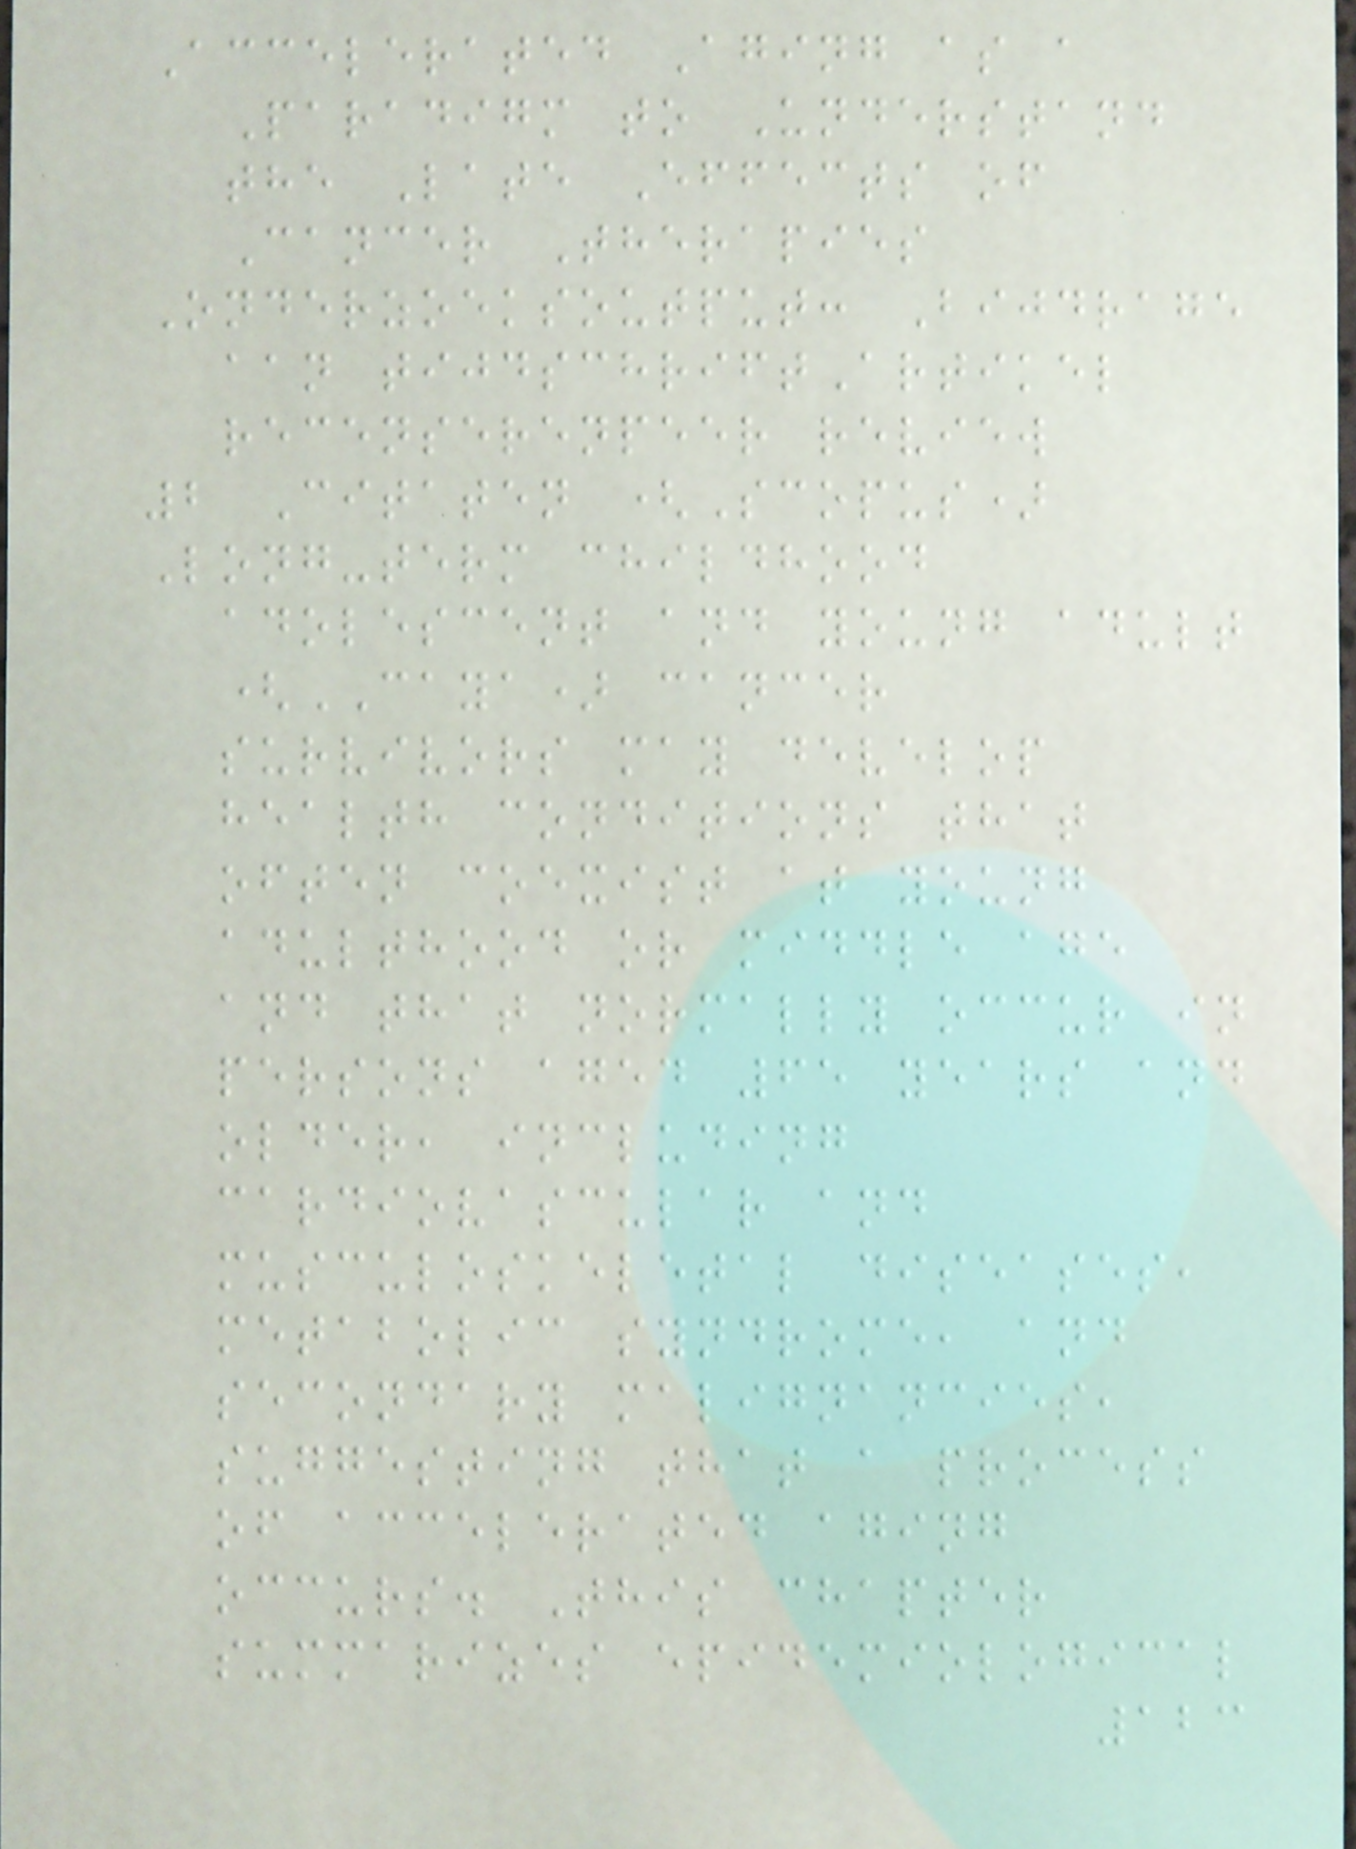Accelerated Aging as a
Paradigm to Understand
the Late Effects of
Cancer Therapies
Onderzoeksoutput: Bijdrage
aan tijdschriftArtikel
recenserenpeer review
2 Citaten (Scopus)
Long-term childhood
adolescent and young adult
(CAYA) cancer
survivors may develop
health conditions that
often coexist at young
adulthood or middle age
and that normally occur in
persons aged 65 years and
older, including
cardiovascular and
musculoskeletal diseases,
metabolic syndrome, and
secondary malignancies,
suggesting that a process
of accelerated aging
occurs. This chapter
summarizes epidemiological
123
